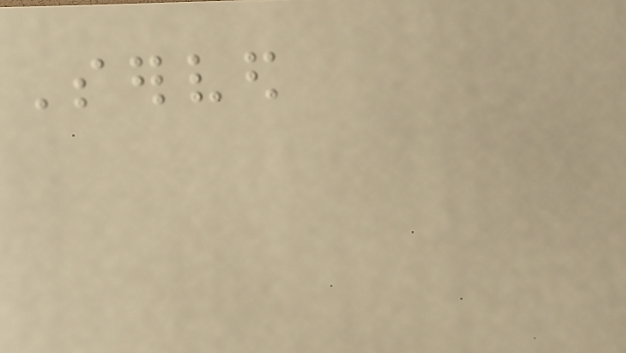Served
